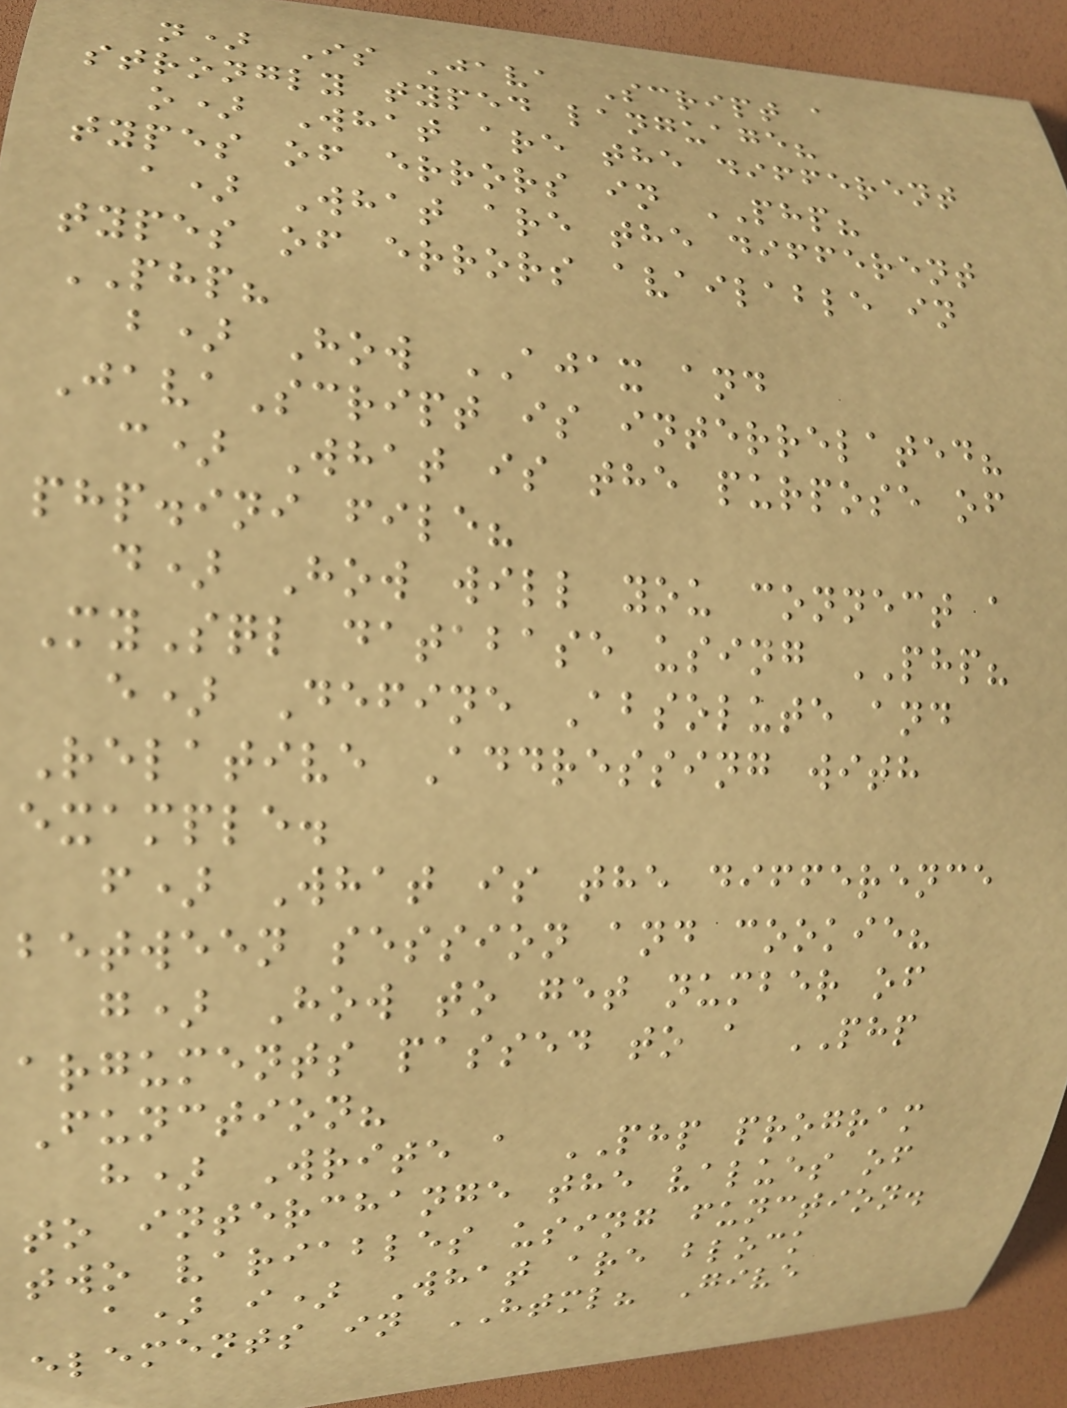n) Is Java Script a
strongly typed language?
o) What are the different
types of errors in PHP?
a) What are the different
types of errors available in
PHP?
b) How AJAX and
JavaScript is interrelated?
c) What is the purpose of
php.ini file?
d) How will you connect a
MySql database using PHP?
e) Define Absolute and
Relative Addressing with
example.
f) What is the difference
between session and cookie?
g) How to get number of
arguments passed to a PHP
Function?
h) Write a PHP program
to interchange the values of
two variables using function.
a) i) What are block
elements in HTML? Give
